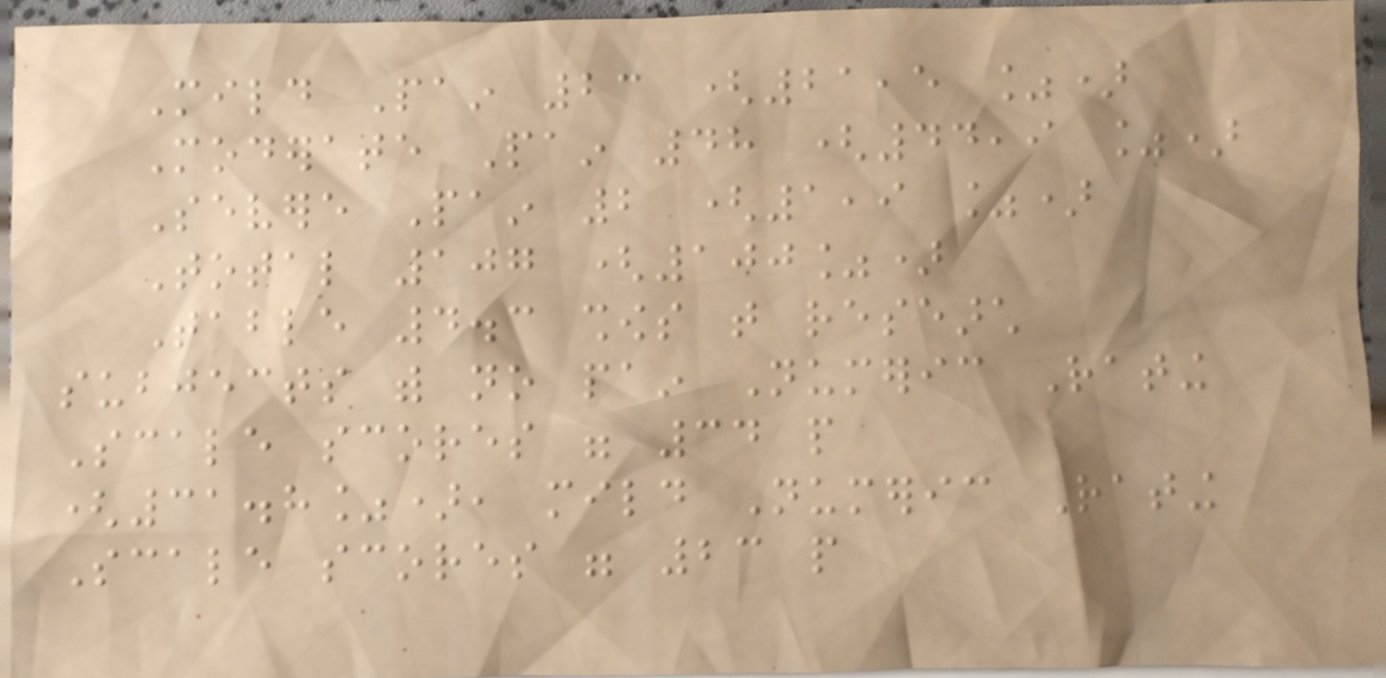Mild Pain 23 (21,5 %)
Moderate Pain 48 (44,9 %)
Severe Pain 2 (1,9 %)
Total 107 (100%)
Table 4.3 shows that research
subjects with no pain Numeric Rating
Scale scores were 34 people
(31.8%), mild Numeric Rating
Scale scores were 23 people
